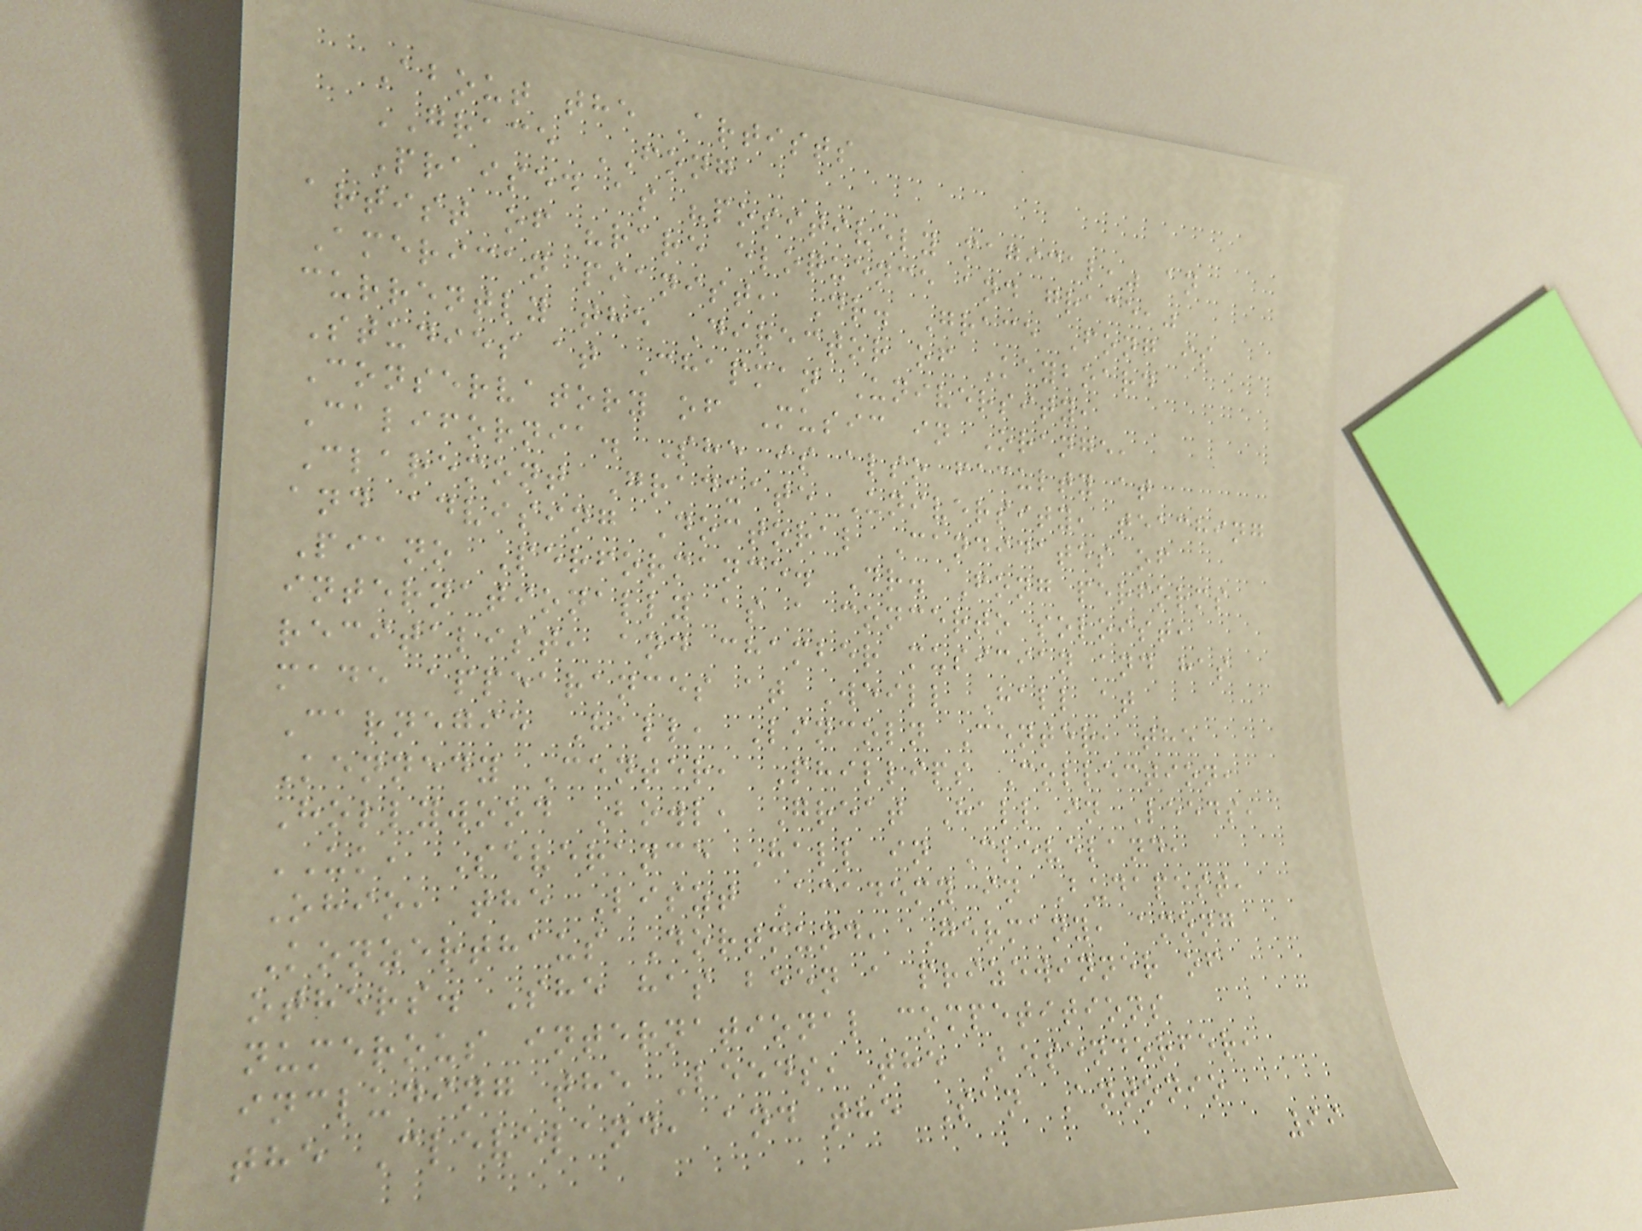About the Artists
GRACE FONG
Praised as "positively magical," an
artist of "rare eloquence and grace,"
American pianist, Dr. Grace Fong is
currently the Director of Keyboard
Studies at Chapman University,
Conservatory of Music in Orange,
California. She is also faculty at
Claremont Graduate University, teaching
and advising Doctoral Candidates of
Piano Performance. Dr. Fong performs
internationally as a concerto soloist,
recitalist, and chamber musician and has
made appearances at Weill Hall at
Carnegie Hall, Lincoln Center, the
Kennedy Center, Phillips Collection,
Hollywood Bowl, Great Hall in Leeds,
UK, Severance Hall in Cleveland,
Ohio, the Liszt Academy in Budapest,
Konzerthaus Dortmund, Germany, among
others. She has been a prizewinner of
numerous international competitions
including the Leeds, the Bosendorfer,
the Cleveland, and the San Antonio
99
